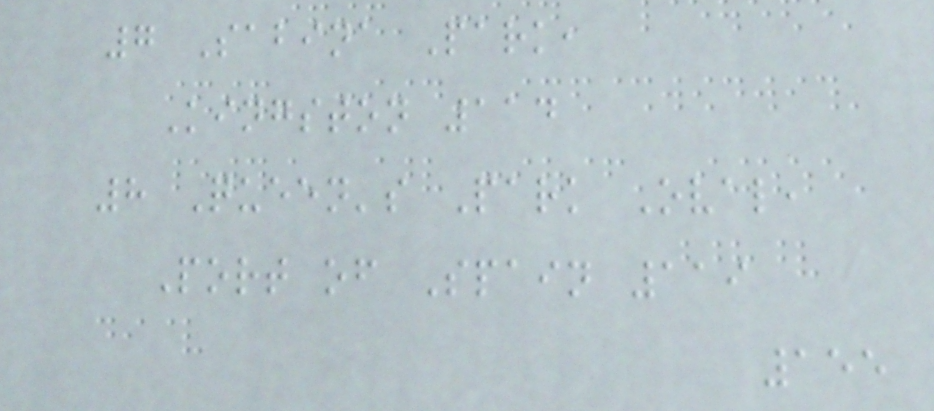7 Sabina Park,
Kingston 114
8 Queen's Park Oval,
Port of Spain 119
155
